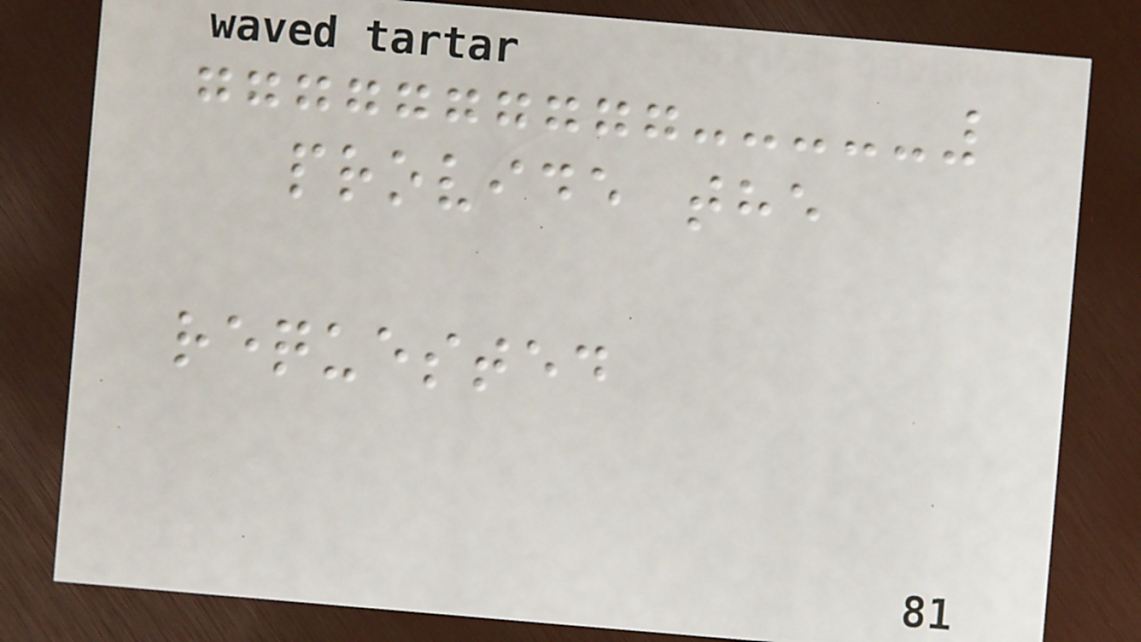provide the
requested
